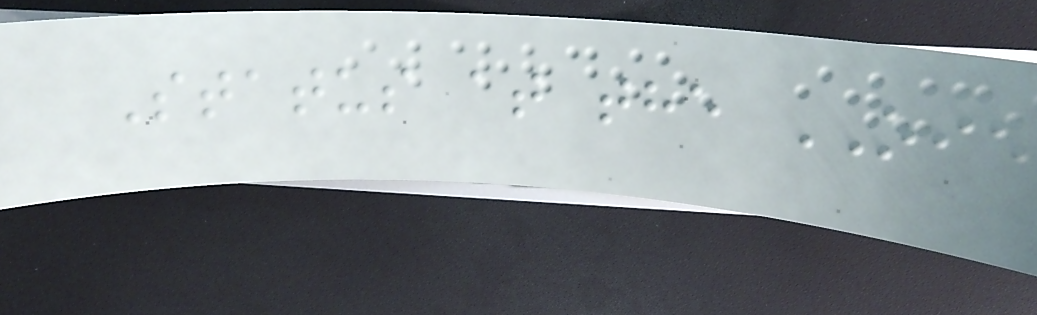Status at the OIE
